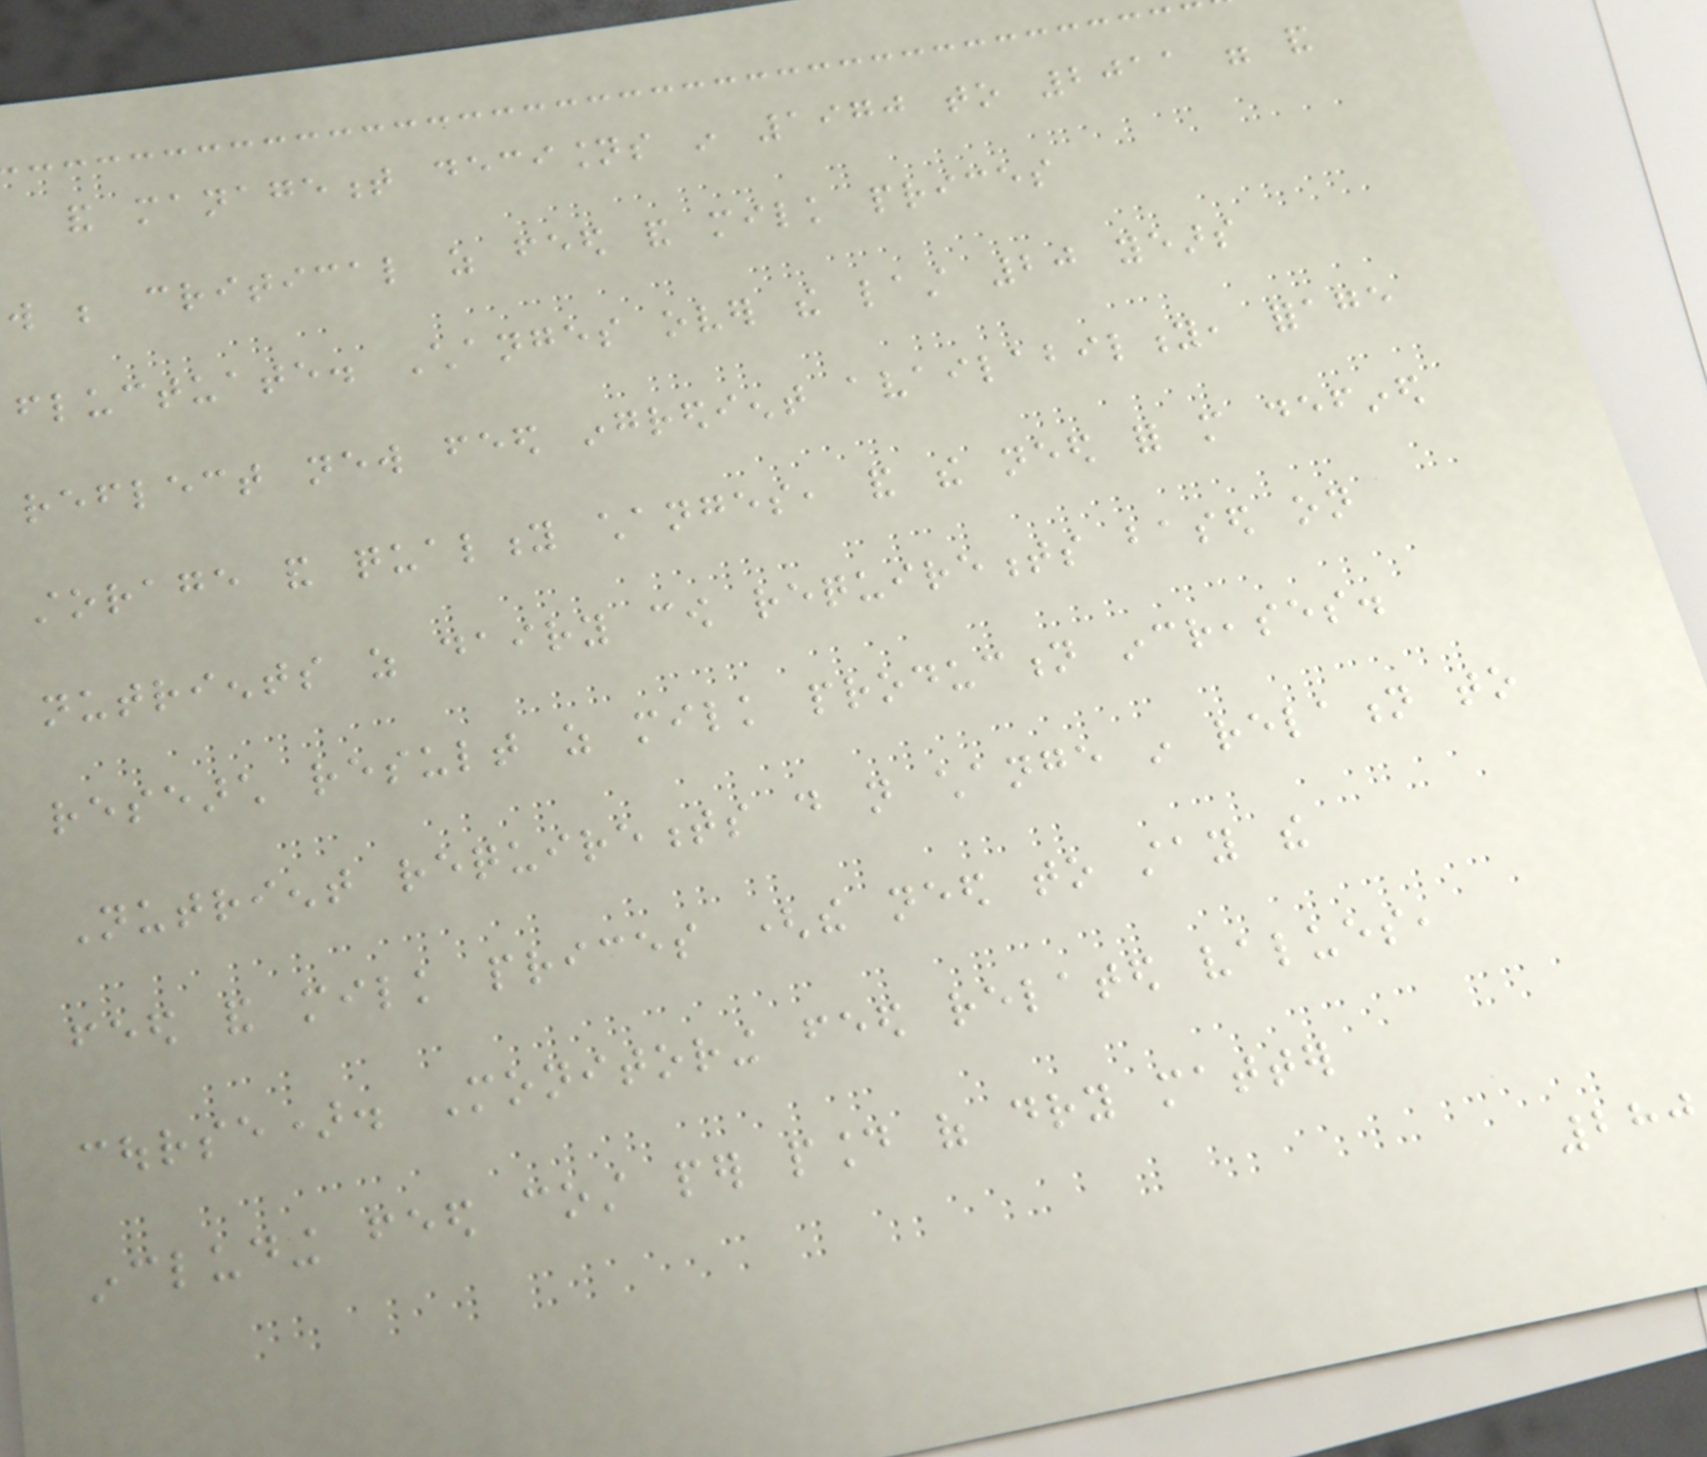and management decisions in 1970 to 2011 were and
will be critical as feed and milk prices
fluctuate. Changes over the last 20 years
reflect new feed ingredient availability, forage
storage and quality changes, and the need for more defined
nutrients as dairy cow requirements based on
research result as milk production increases.
Nutrient requirements do not change in relation to
feed and milk prices (the need to stay the
course). Monitoring feed related values,
including feed cost per pound of dry matter
280
